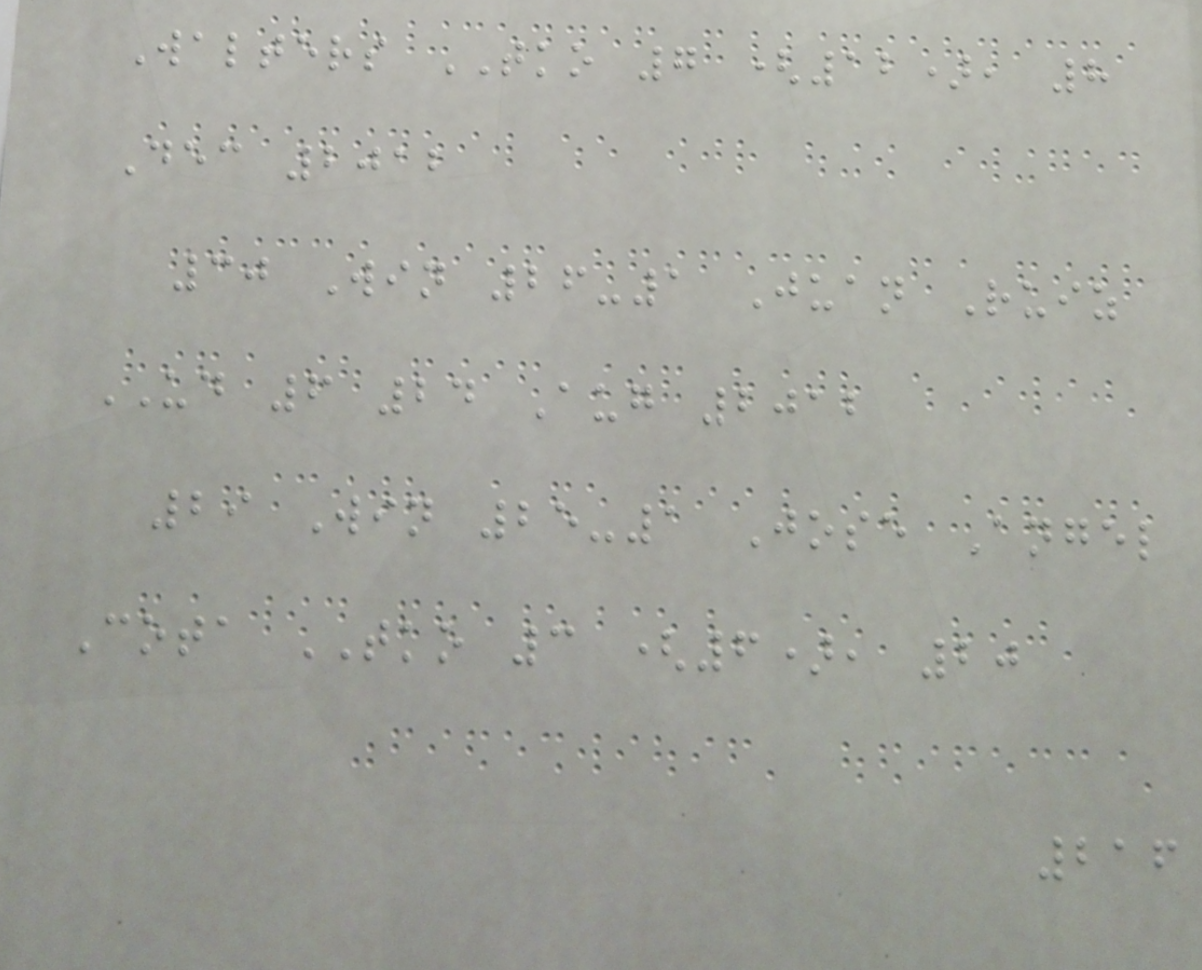Walters TKO 7 (12), 8
Dec 2012
30 Win 26-1 Juan Ruiz
UD 6 24 Aug 2012
29 Win 25-1 Jose Angel
Cota TKO 3 (6), 20
216
